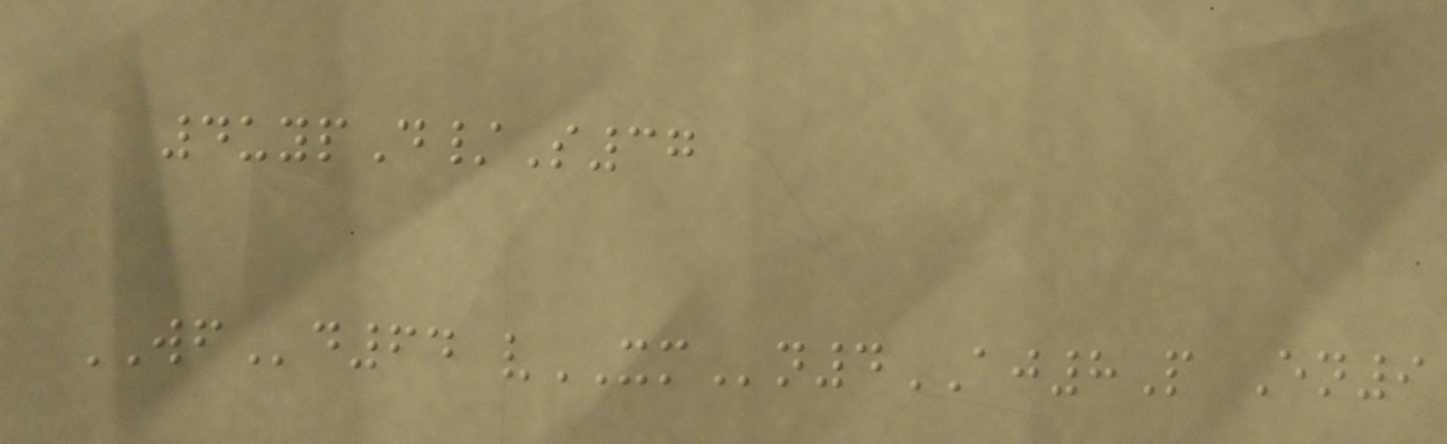4uypD/S37
WFd64 vXMn4AJ8P En9
